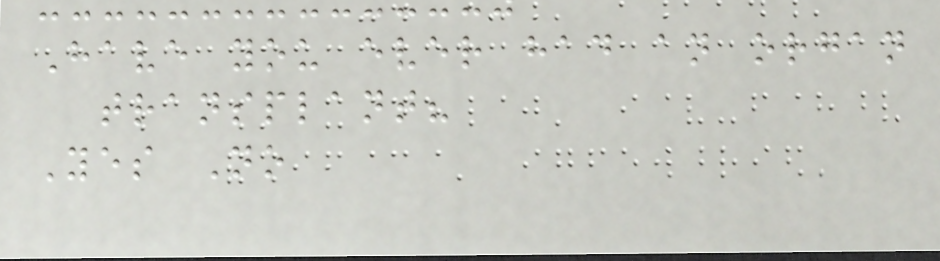Have you ever had an organ
transplant?
Yes No
